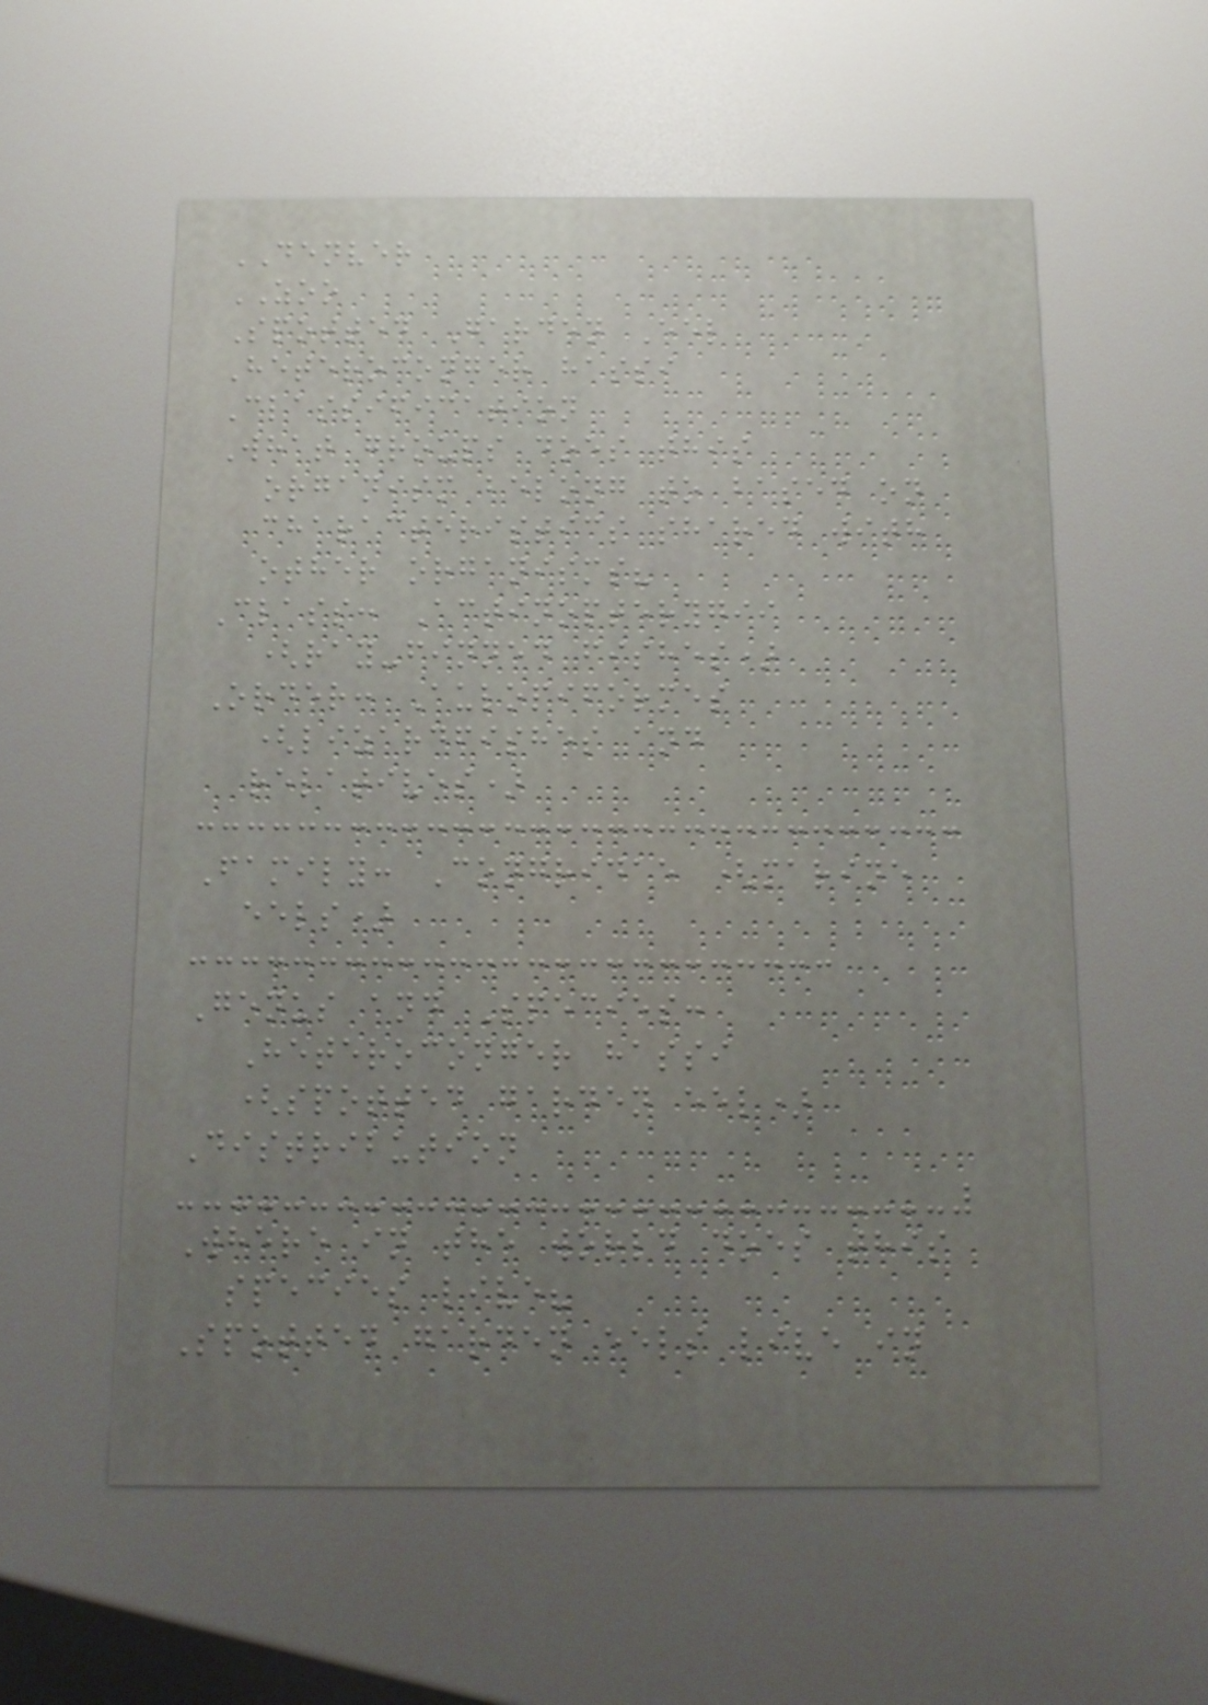DENVER
ZOO
Spotted Garden Eel
Heteroconger hassi
Classification
What groups does this
organism belong to based on
characteristics shared with
other organisms?
Class: Actinopterygii
(ray-finned fishes)
Order: Aulopiformes
(lizardfishes and
relatives)
Family: Congridae (marine
eels)
Genus and Species:
Heteroconger hassi
(spotted garden eel)
Distribution
Where in the world does this
species live?
Spotted garden eels live in
